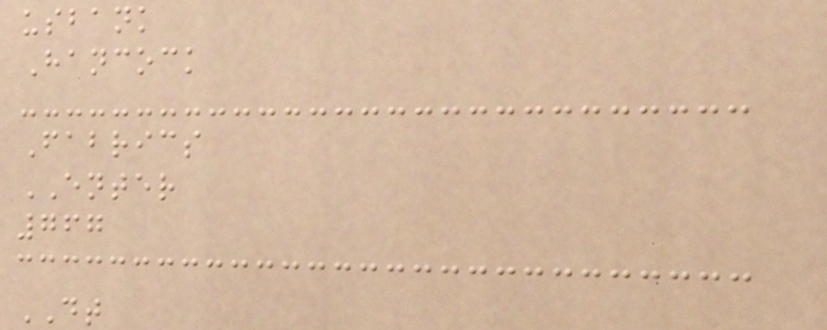usbank
Hancock
Fabrics
ENTER
767
DT
